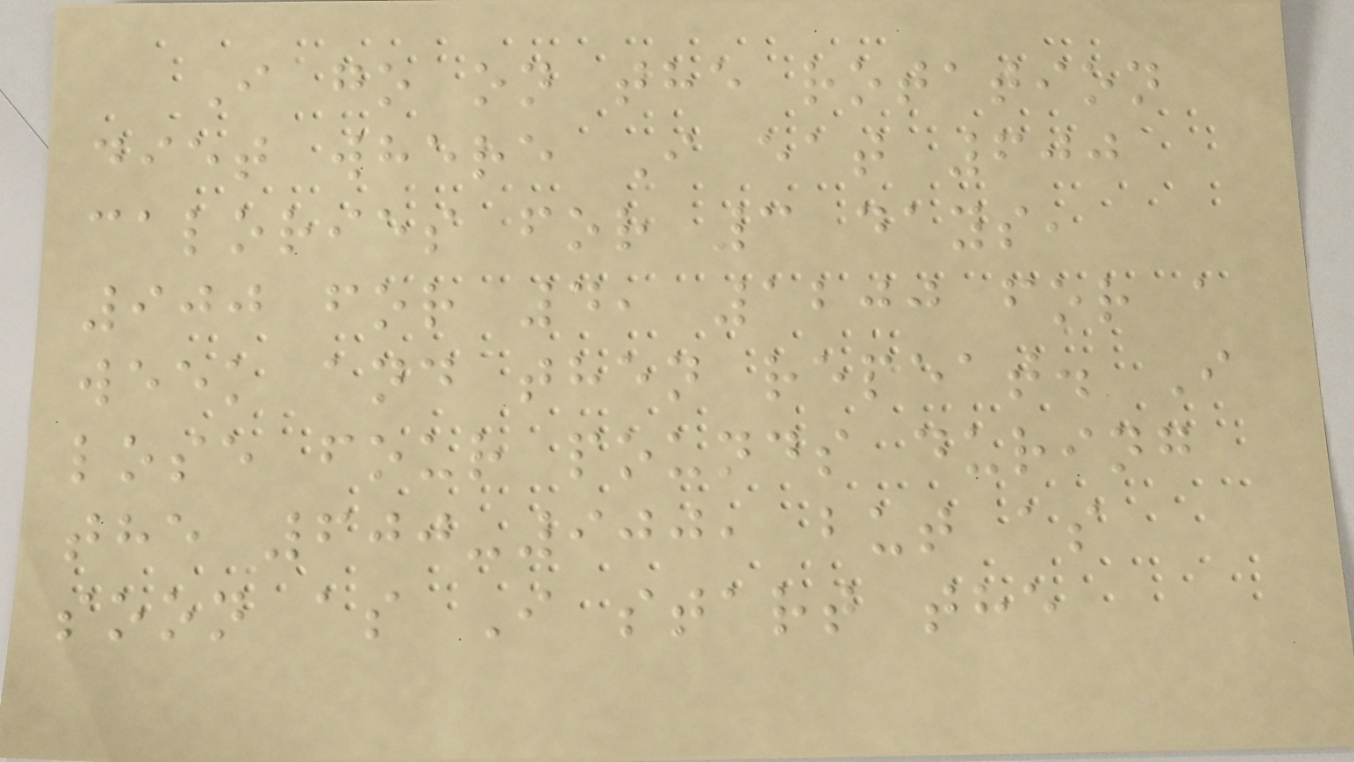I go on the rotation
diet where I eat 600
calories for 3 days,
900 for 4, 1200 for a
week and then repeat. I
lose four pounds during
the 600-900, but as
soon as I start the
